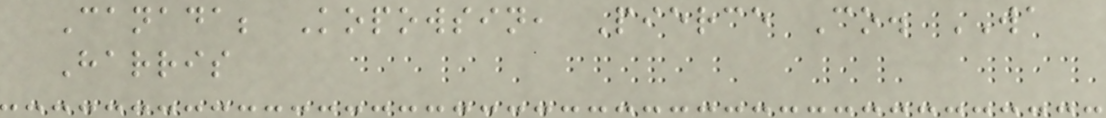Canada; Kopowsin, Pierce Co. WA
Harris
